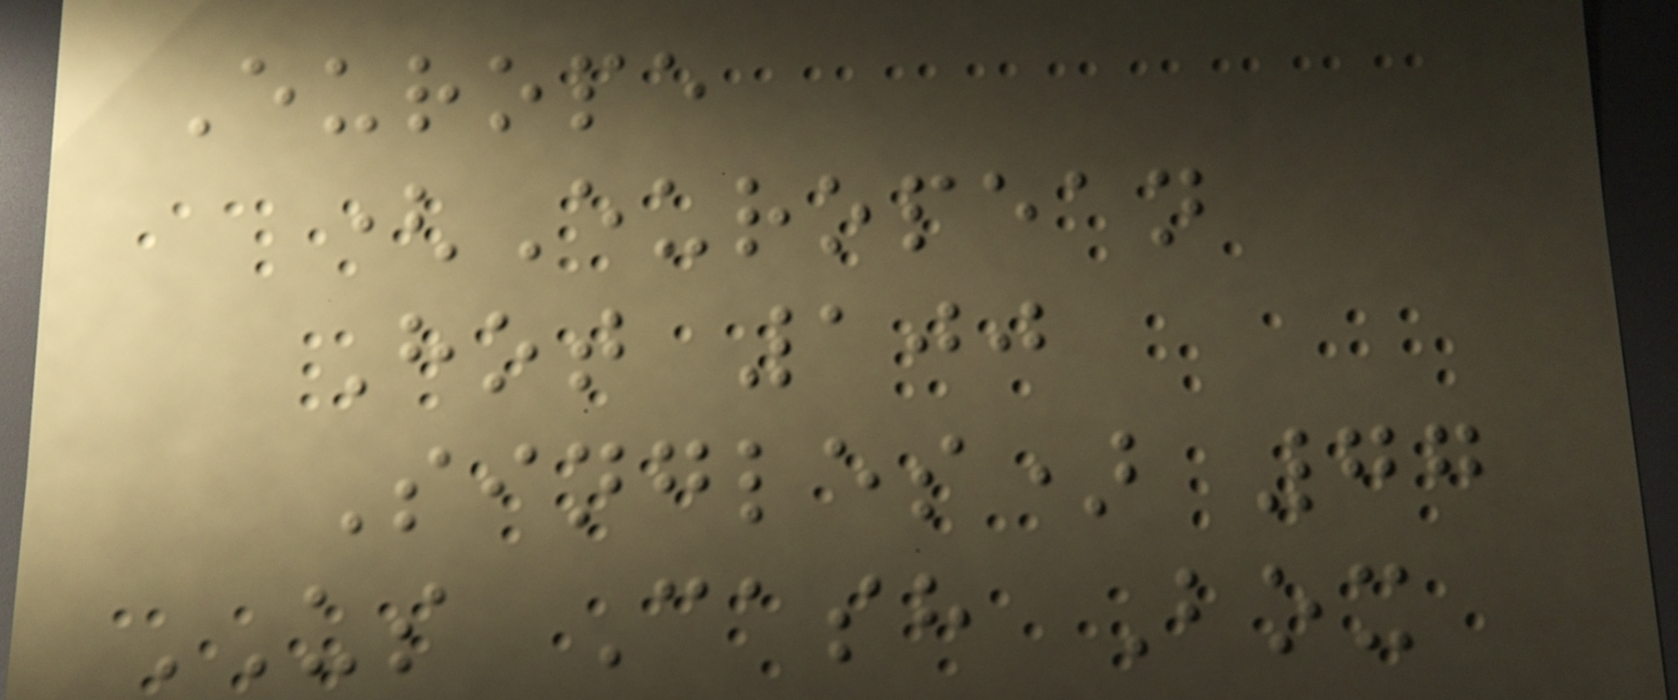Europe
(European
Hot 100
Singles) 77
US Cash Box
